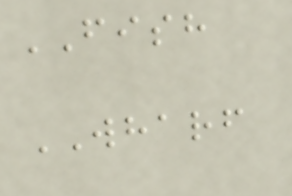FISH
WHARF
